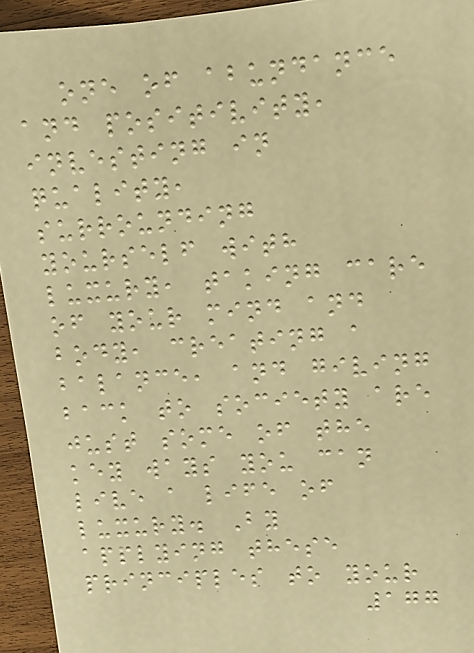one of abundance
and positivity,
investing in
quality,
surrounding
yourself with
luxury, taking care
of your mind and
body, creating a
balance, and giving
back to society are
just some of the
key ways you can
live a life of
luxury. By
applying these
principles to your
177
